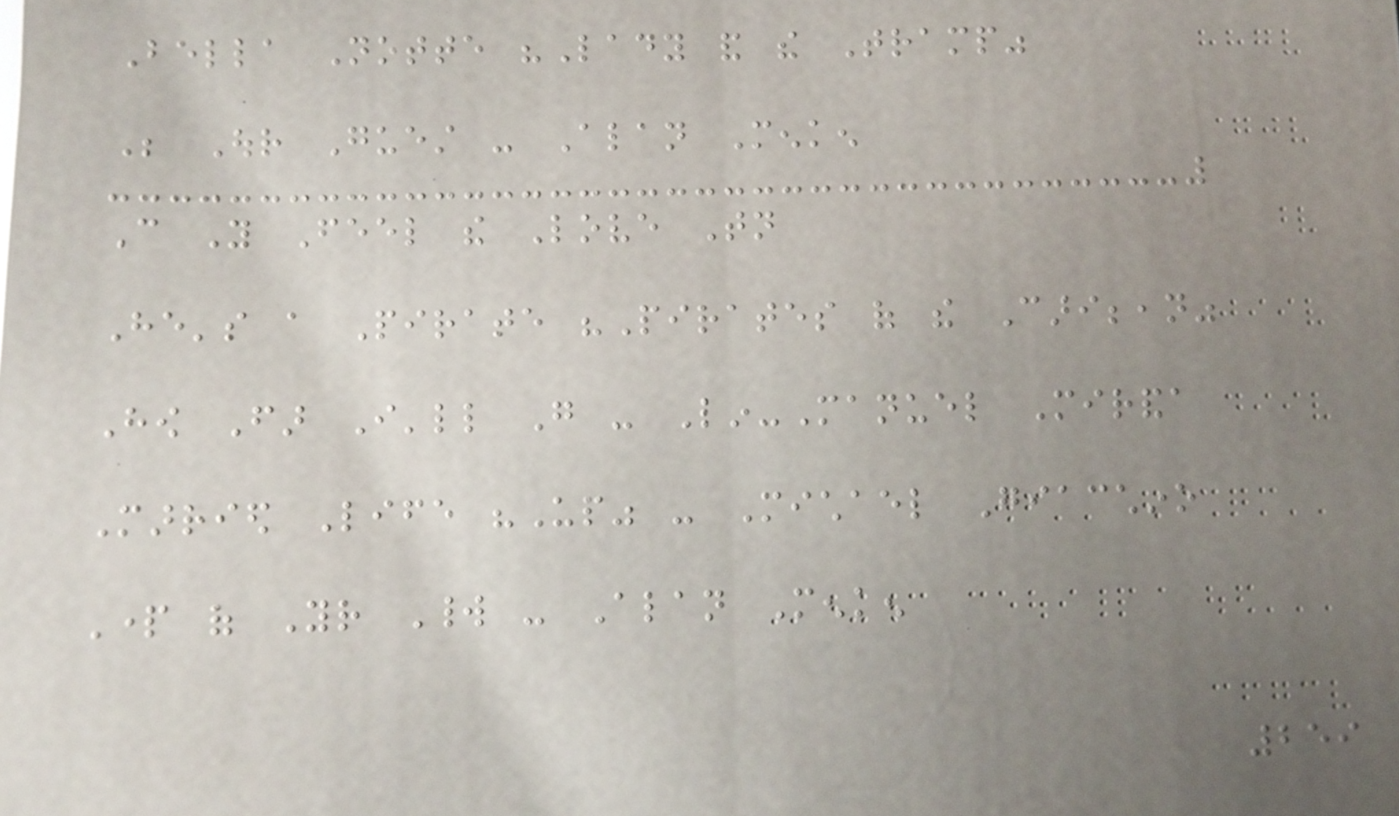Bella Notte "Lady and the Tramp"
Be Our Guest - Alan Menken
Can You Feel the Love Tonight
He's a Pirate "Pirates of the Caribbean"
How Far I'll Go - Lin-Manuel Miranda
Married Life "Up" - Michael Giacchino
Part of Your World - Alan Menken
259
